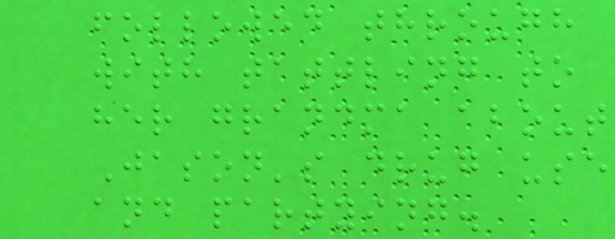followed through
with tattling to
her grandma about
Jason's drug use
and partying.
